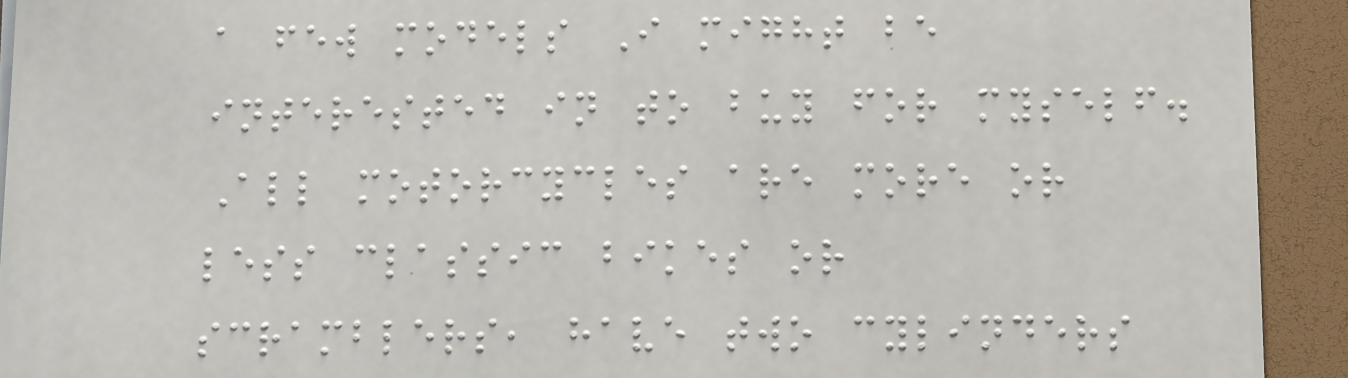a few models I might be
interested in to buy for myself.
All motorcycles are more or
less classic bikes or
scramblers, have two cylinders
